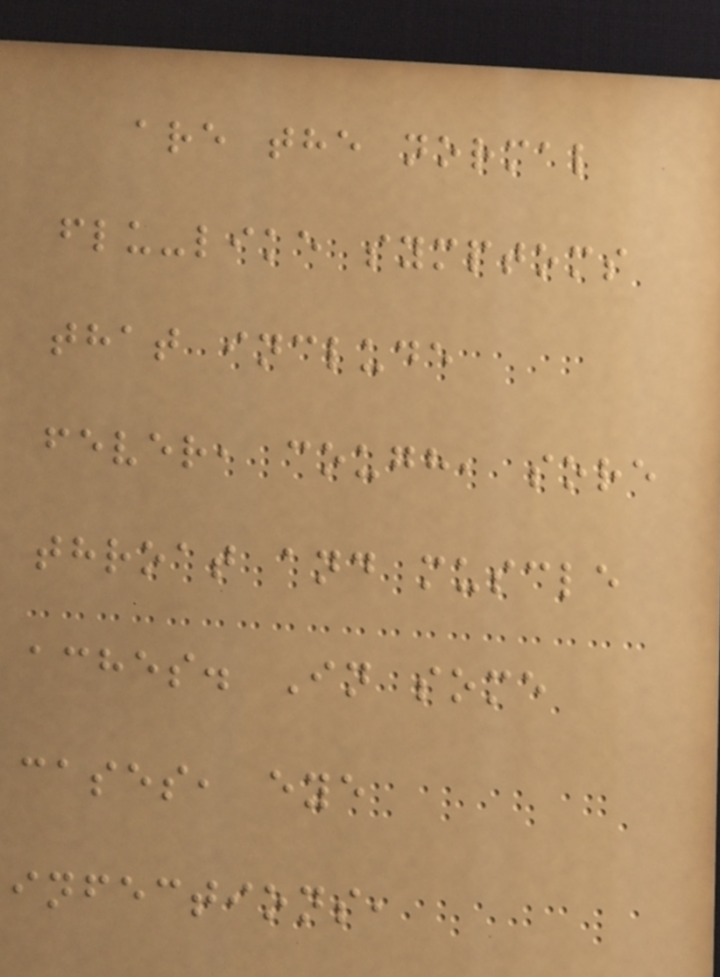are the normal
flu-like symptoms
that include
fever, cough, sore
throat and muscle
aches. In some
cases, eye
infections,
